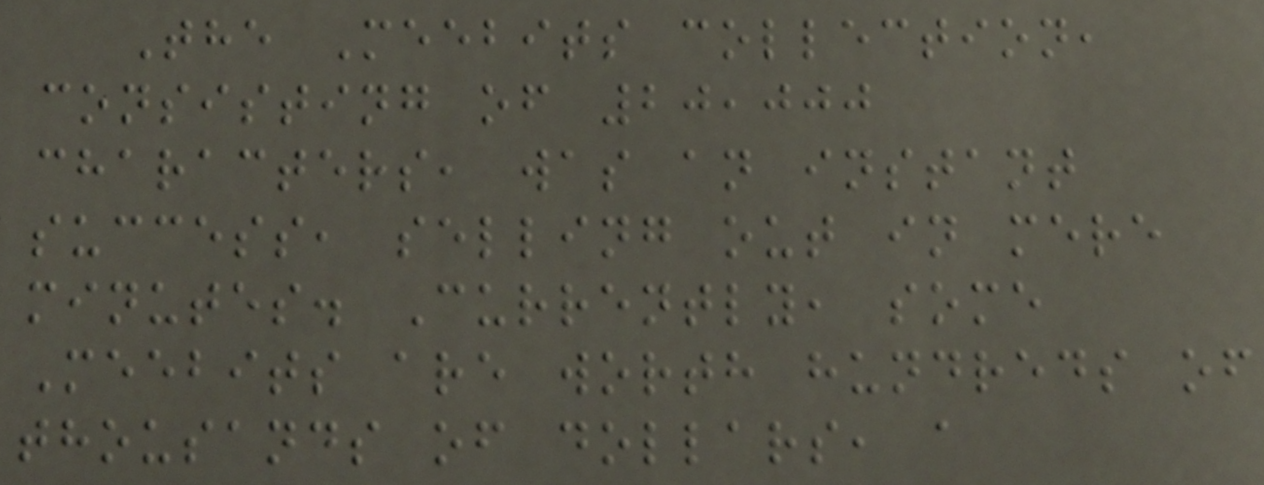The Meebits collection,
consisting of 20,000
characters, was an instant
success, selling out in mere
minutes. Currently, some
Meebits are worth hundreds of
thousands of dollars, a
